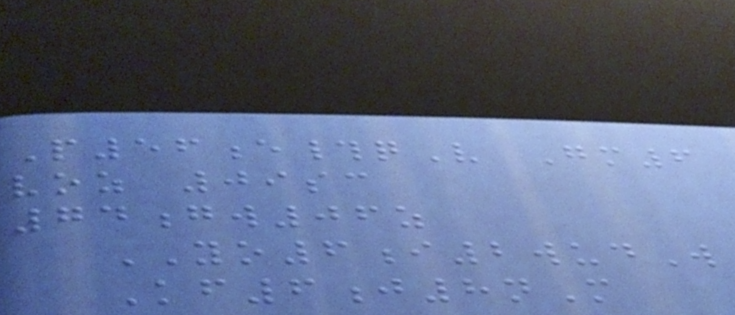P56e#qV Gm6
voz 09sc
74gw06z
YO6i2wudW
Kf6j8nM
